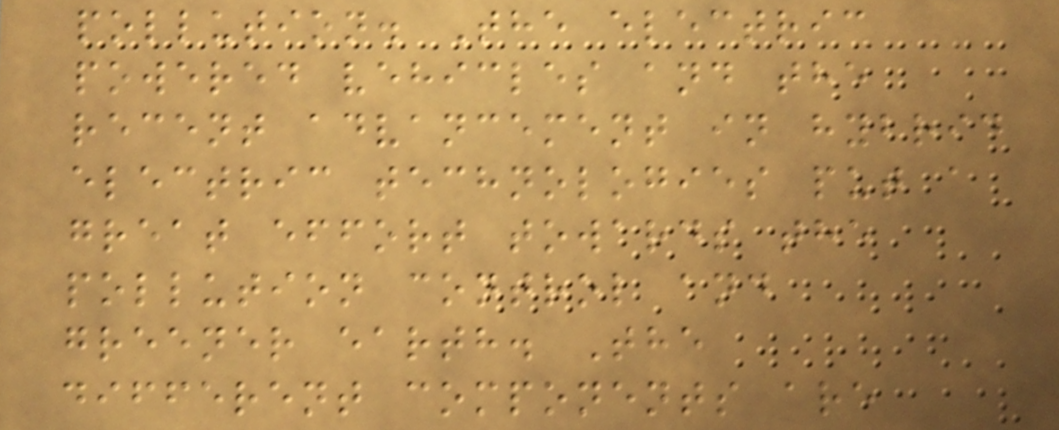pollution. The electric
powered vehicles and the
recent advancement in hybrid
electric technologies put a
great effort towards the
pollution control and
greener earth. The
different components are
